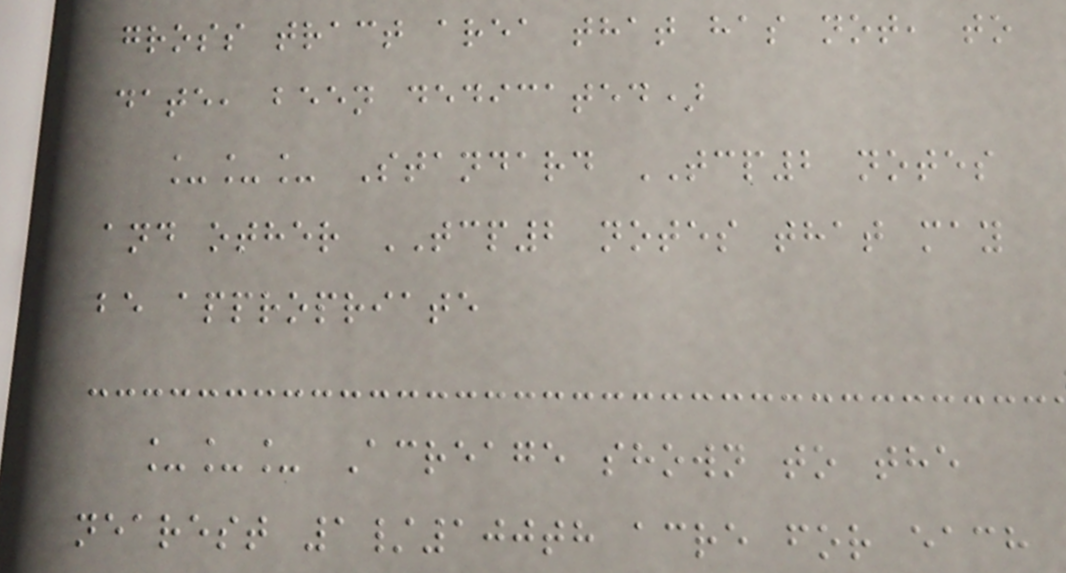gross tract area that has not, to
date, been dedicated)
___ Standard TCP2 notes
and other TCP2 notes that may
be appropriate
___ Acreage shown to the
nearest 1/100th acre for each
